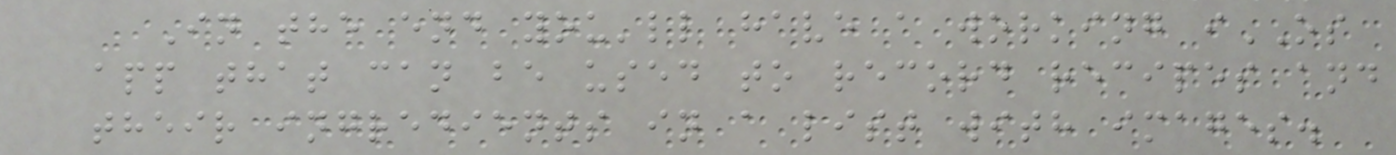In the end you'll have a working iOS
app that can be used to record recipes and
their ingredients in a list with images.
